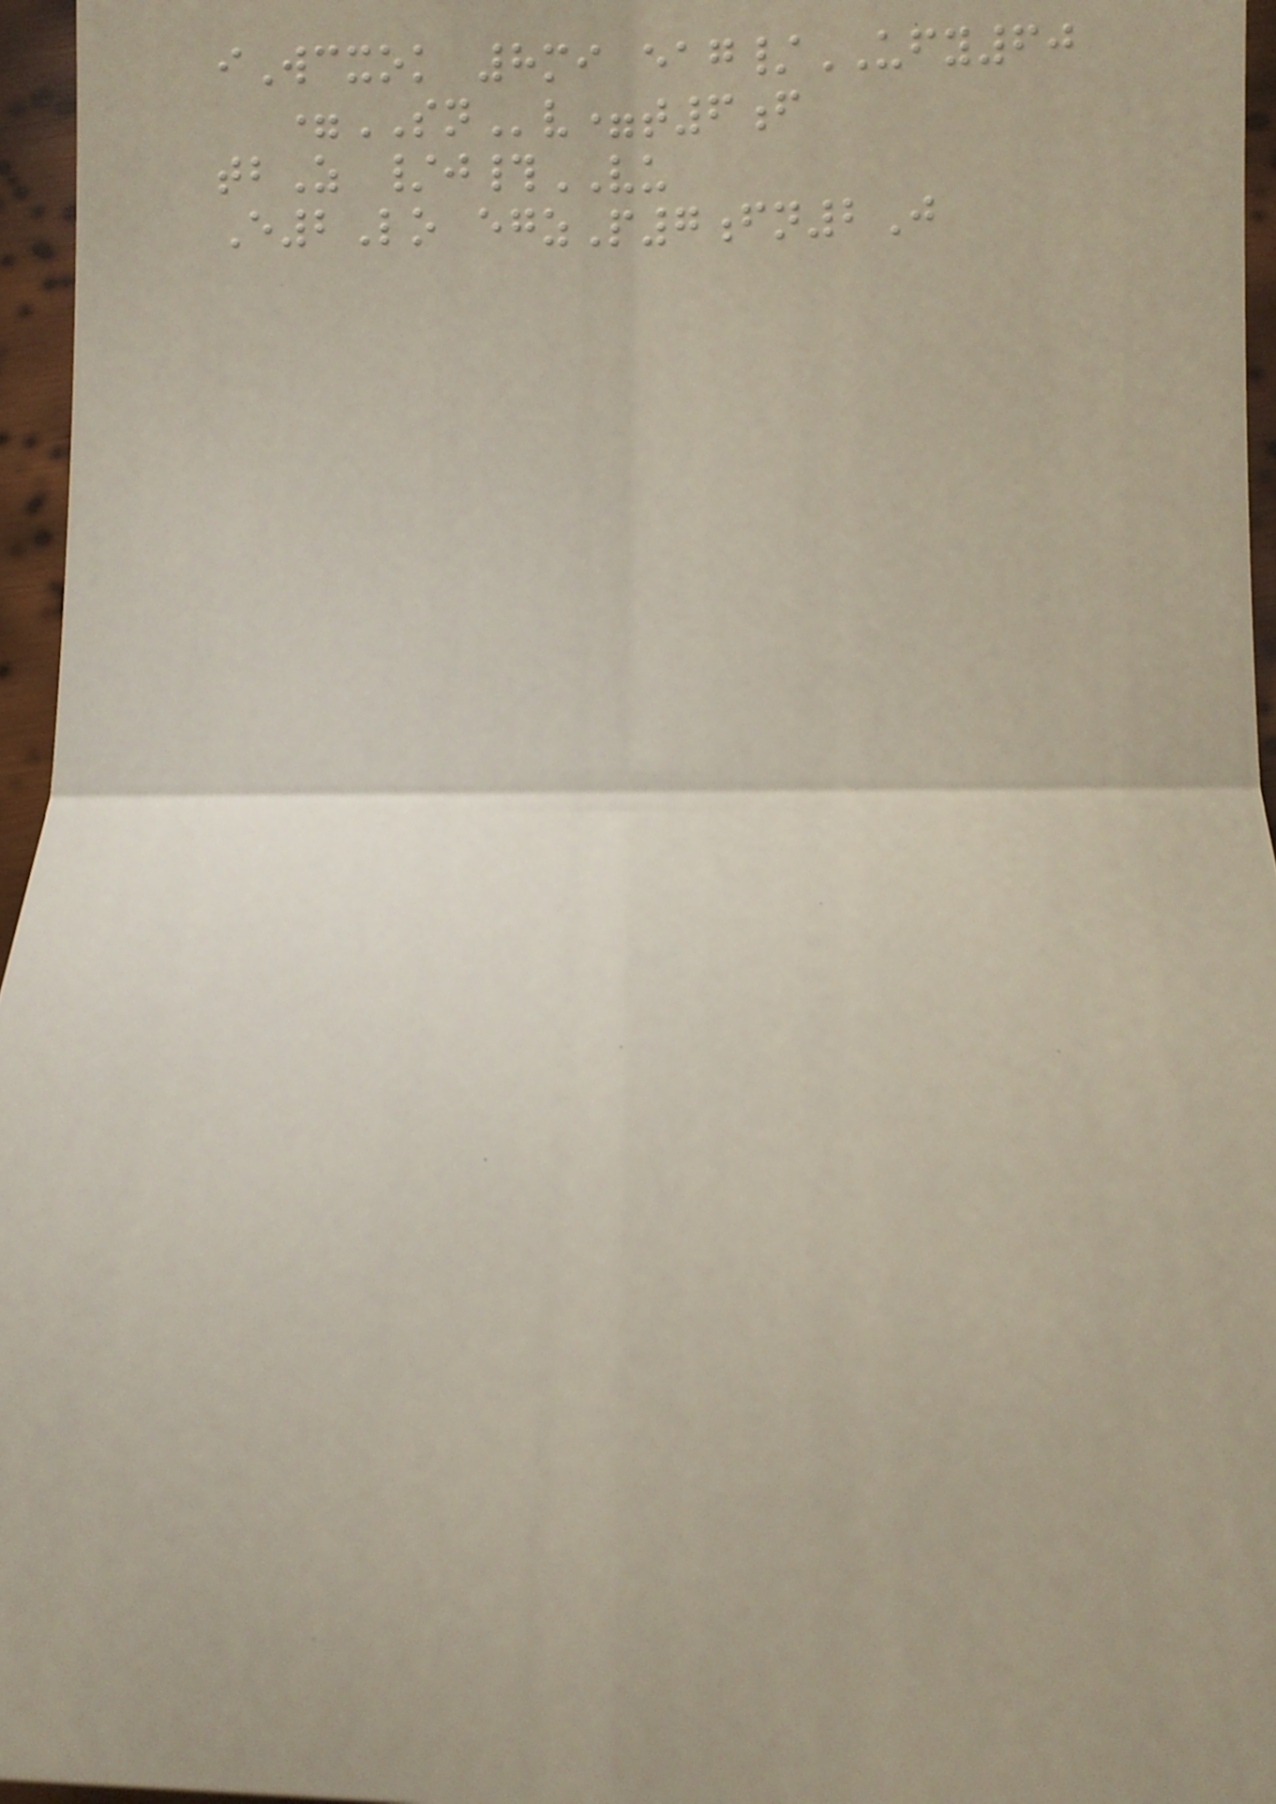iWcxok 8mi eag/UFY60
=SNv=t6f
tbZ /j#VU
E2Lo egzP7fn2J
